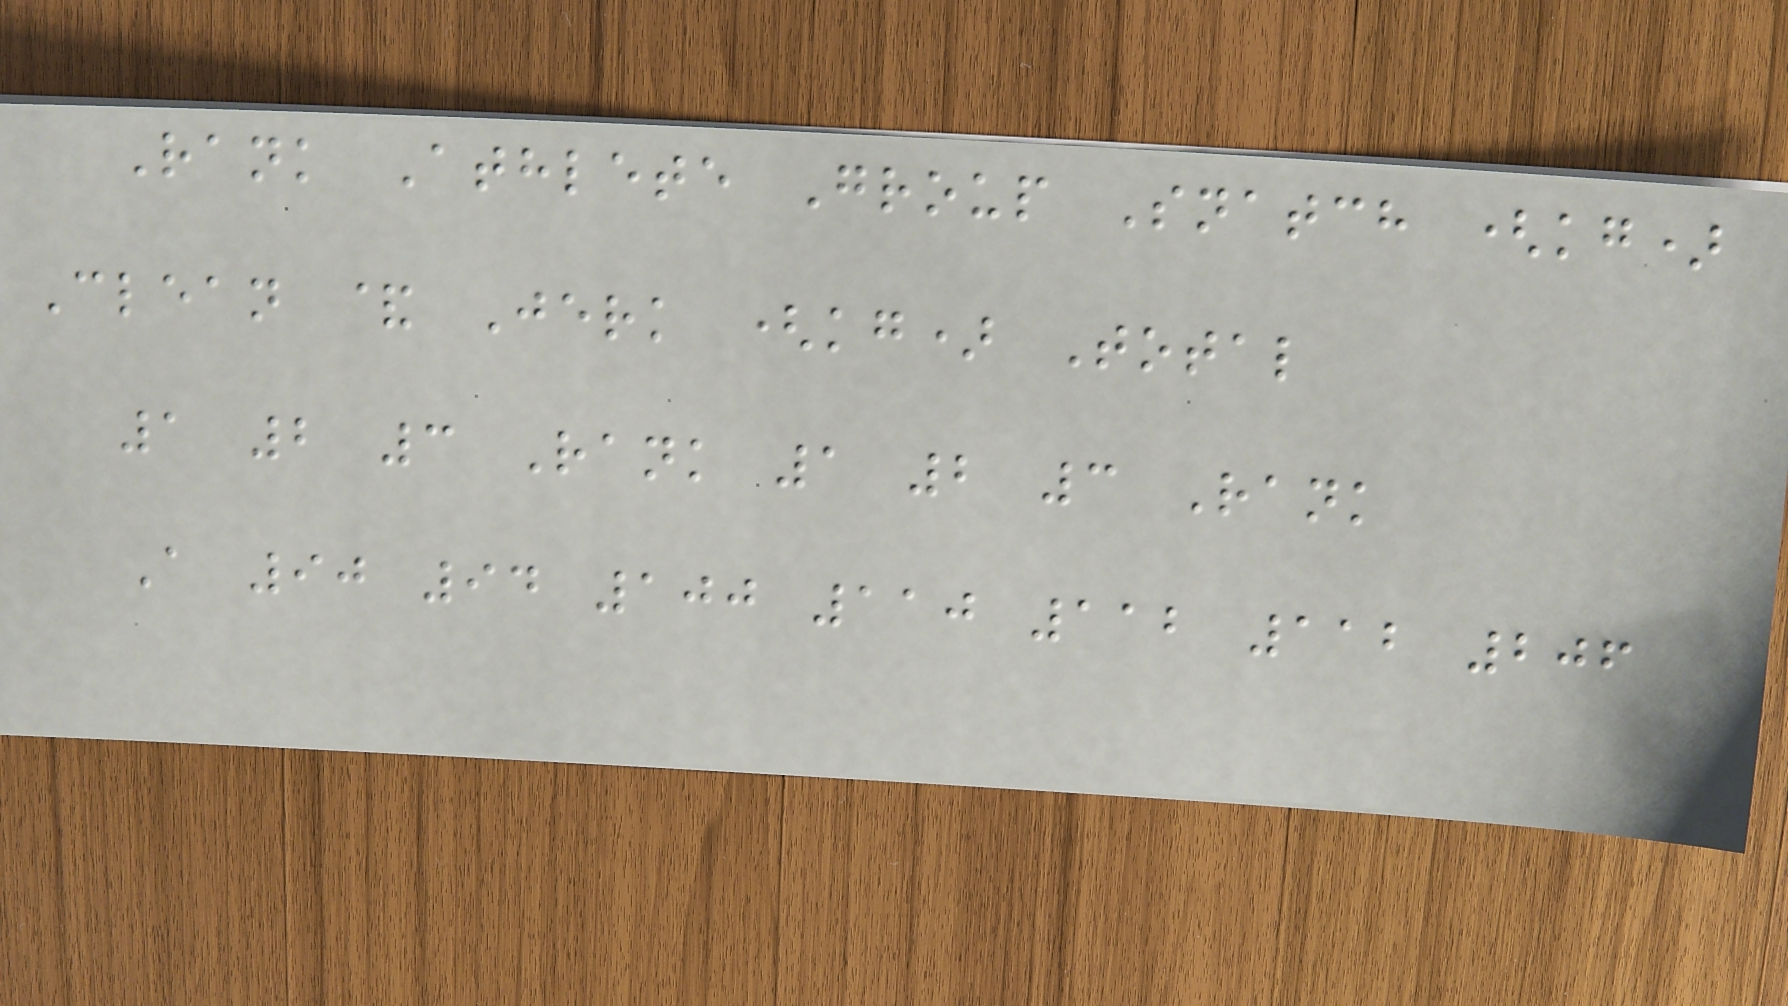Rank Athlete Group Snatch (kg)
Clean & Jerk (kg) Total
1 2 3 Rank 1 2 3 Rank
A 90 94 100 110 112 112 206
